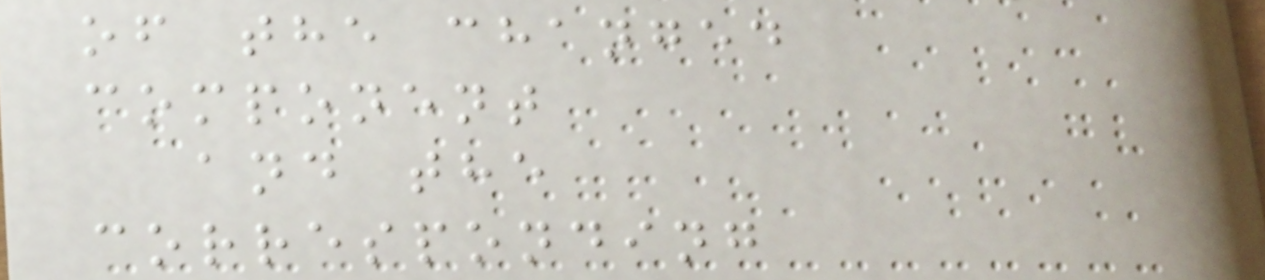of the changed
component
and the
corresponding
